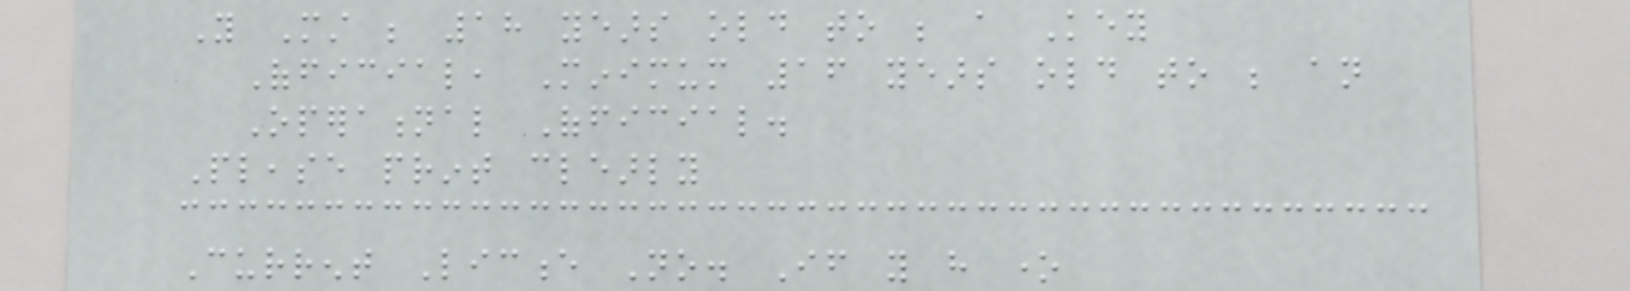You Must be 18 years old to be a Key
Official, Minimum 16 years old to be an
Operational Official.
Please print clearly
Current Licence No. If you have one
